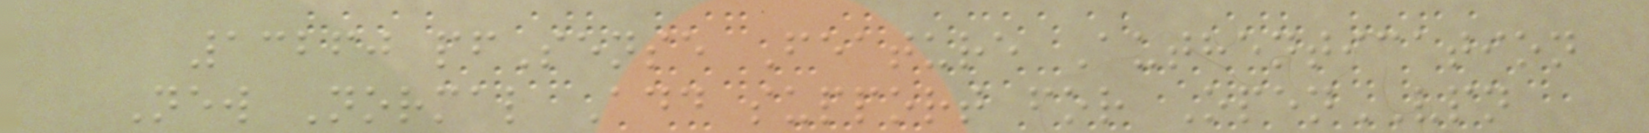13260 pfSense Feature Authentication
New Normal Add support for OpenVPN
